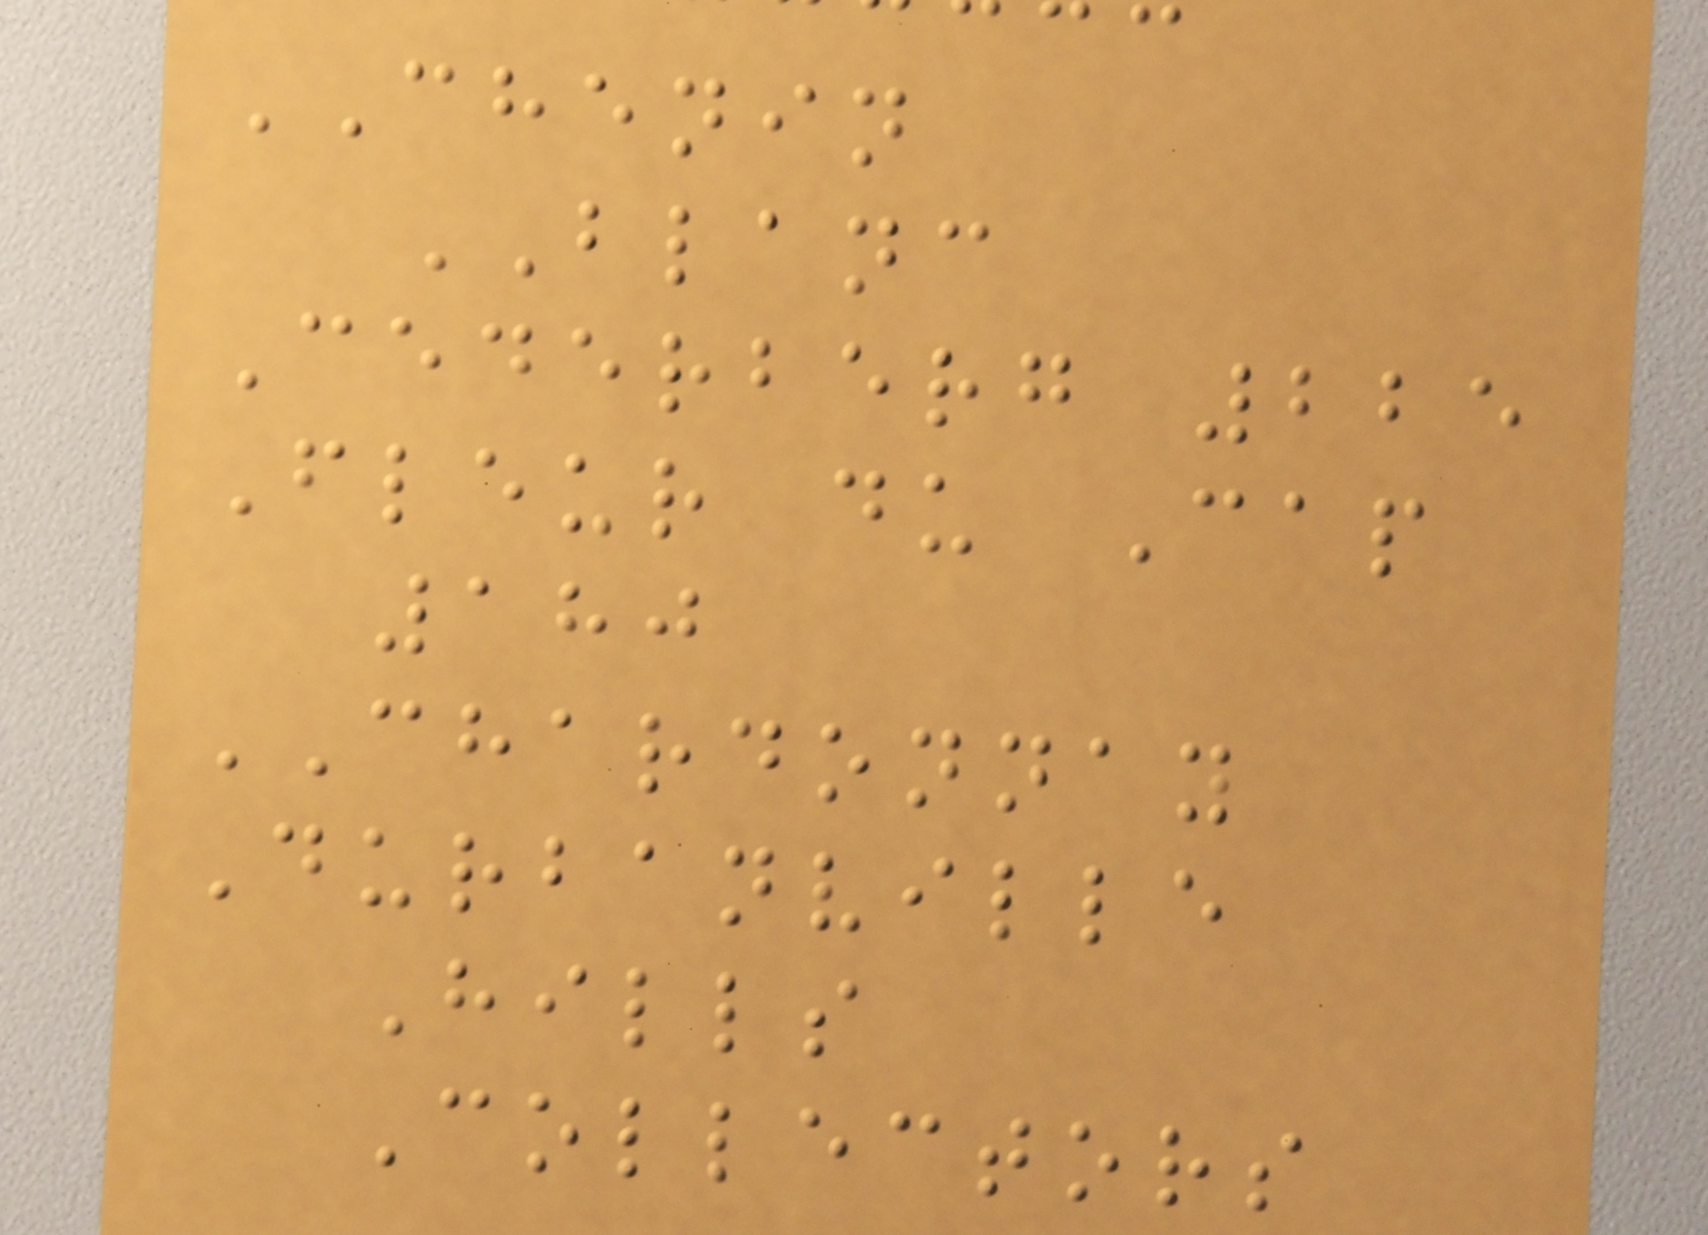CHENIN
BLANC
Cederberg 225
Fleur du Cap
180
CHARDONNAY
Durbanville
Hills
Collectors
